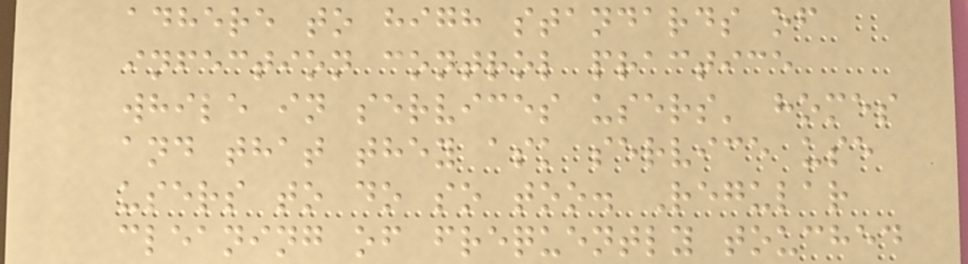adhere to high standards of
infection control practice
while in services users' homes
and that they ask service use
users to do so too. Regular
cleaning of frequently touched
